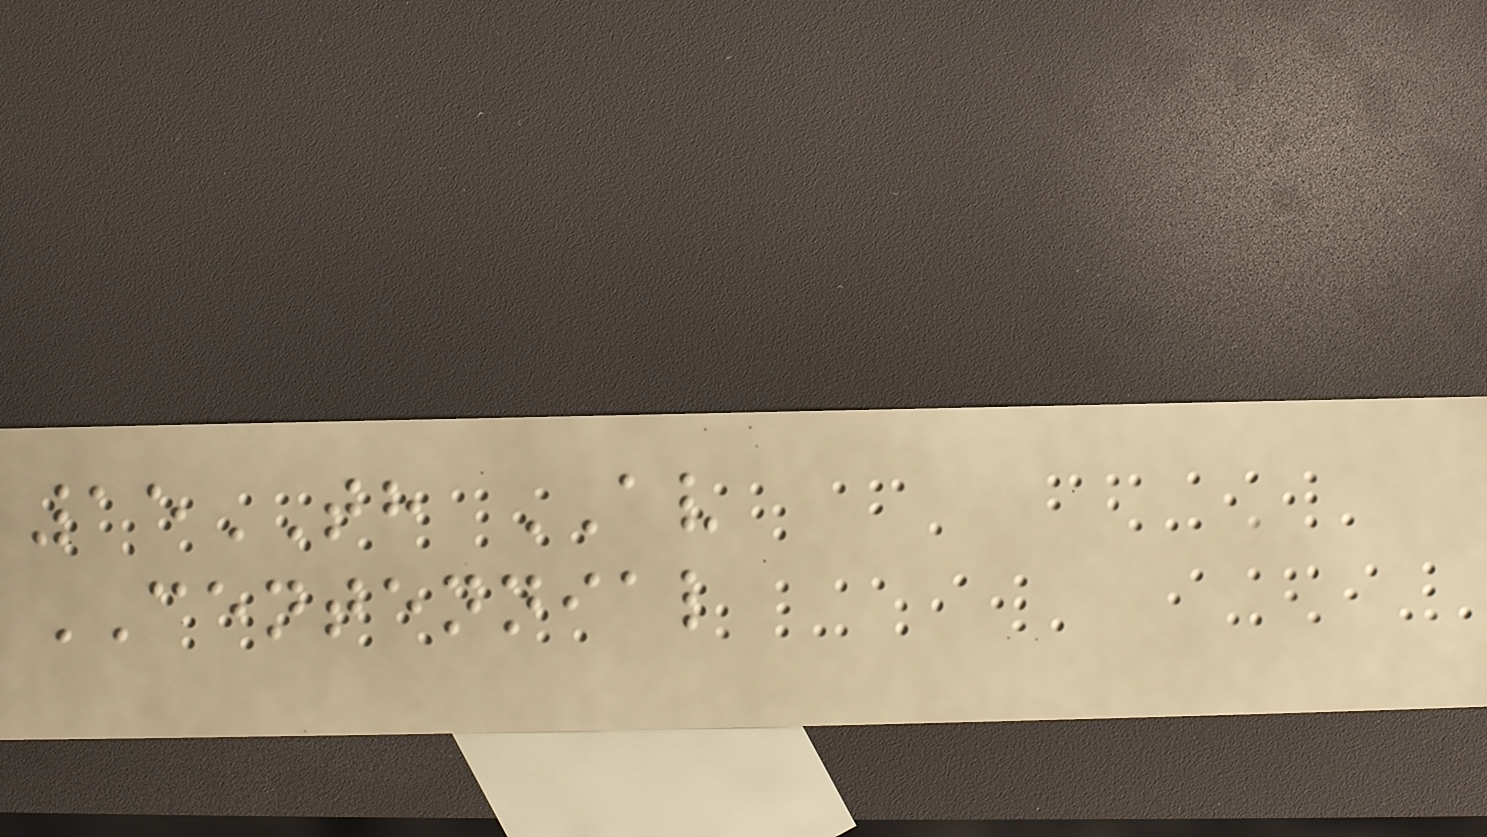15TH AV
CENTENNIAL
